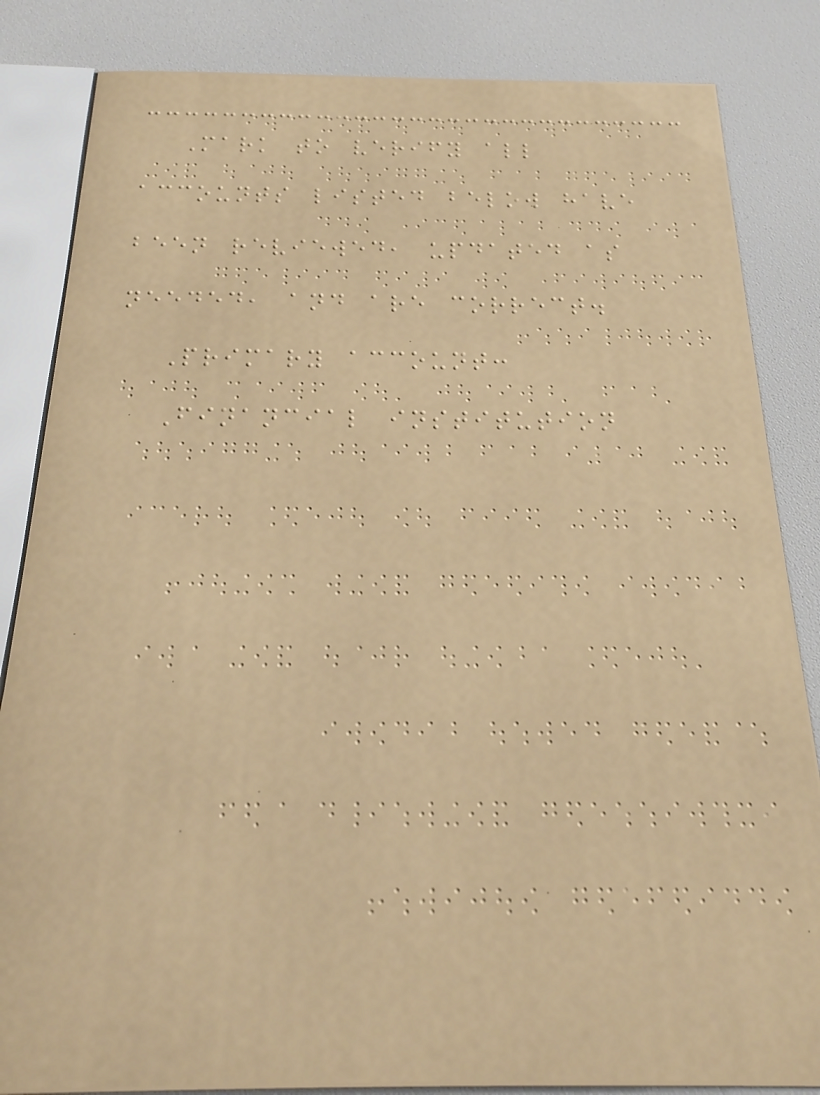Mark to verify all
accounts listed below have
been reviewed, updated as
needed, and are correct.
Primary account:
Financial institution
